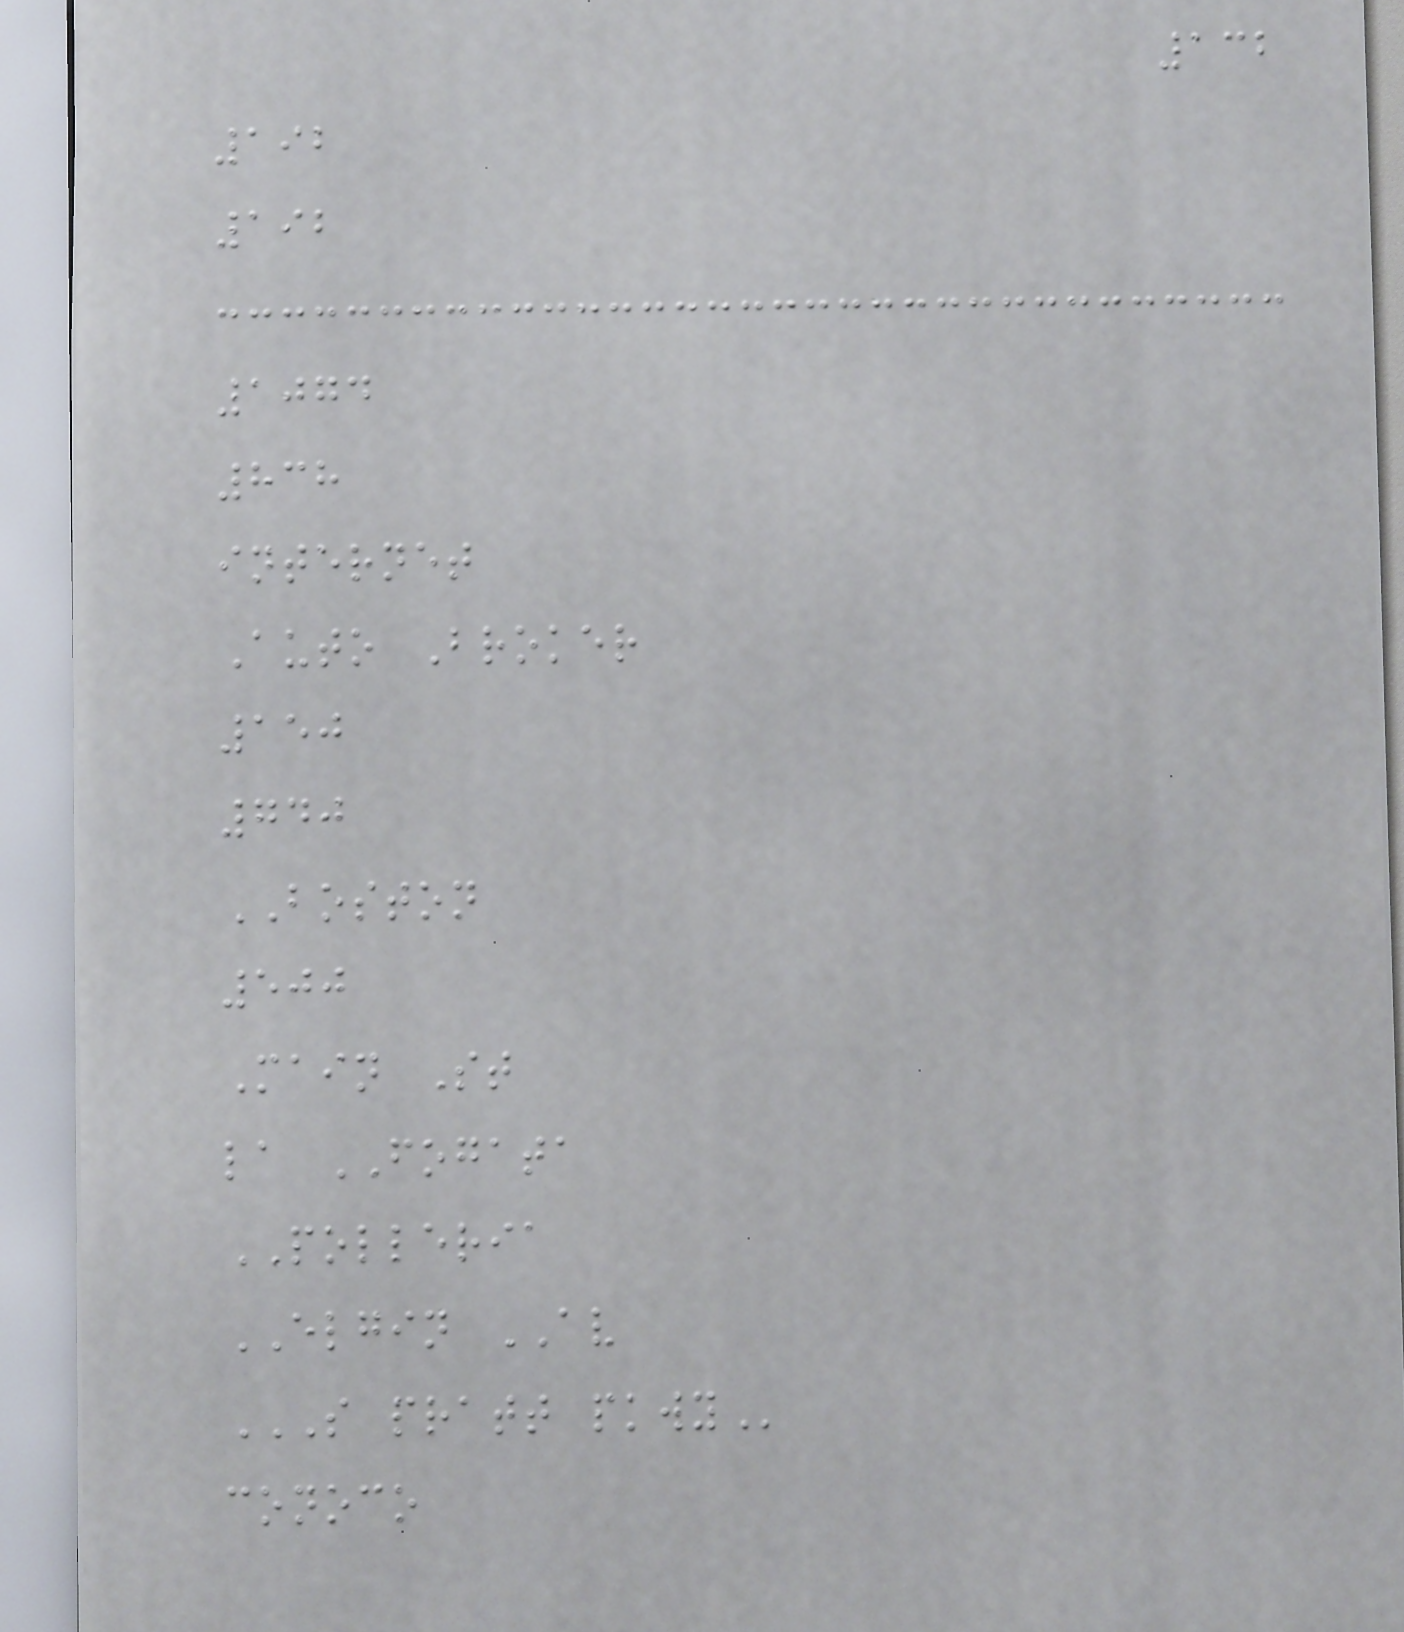132
192
192
1074
838
internet
Auto Broker
150
740
BOSTON
500
Main St
la FOGATA
POLLERIA
ELGIN AV
S PRATT PKWY
conoco
